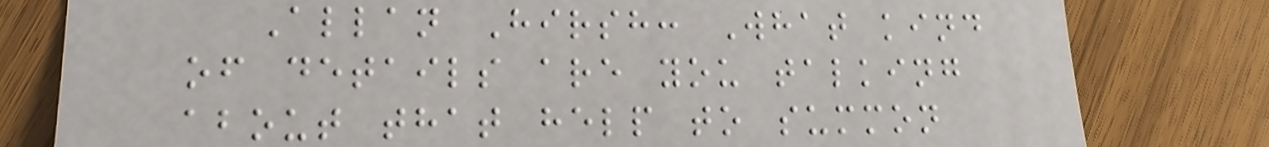Allan Hirsh: What kind
of details are you talking
about that help to summon
